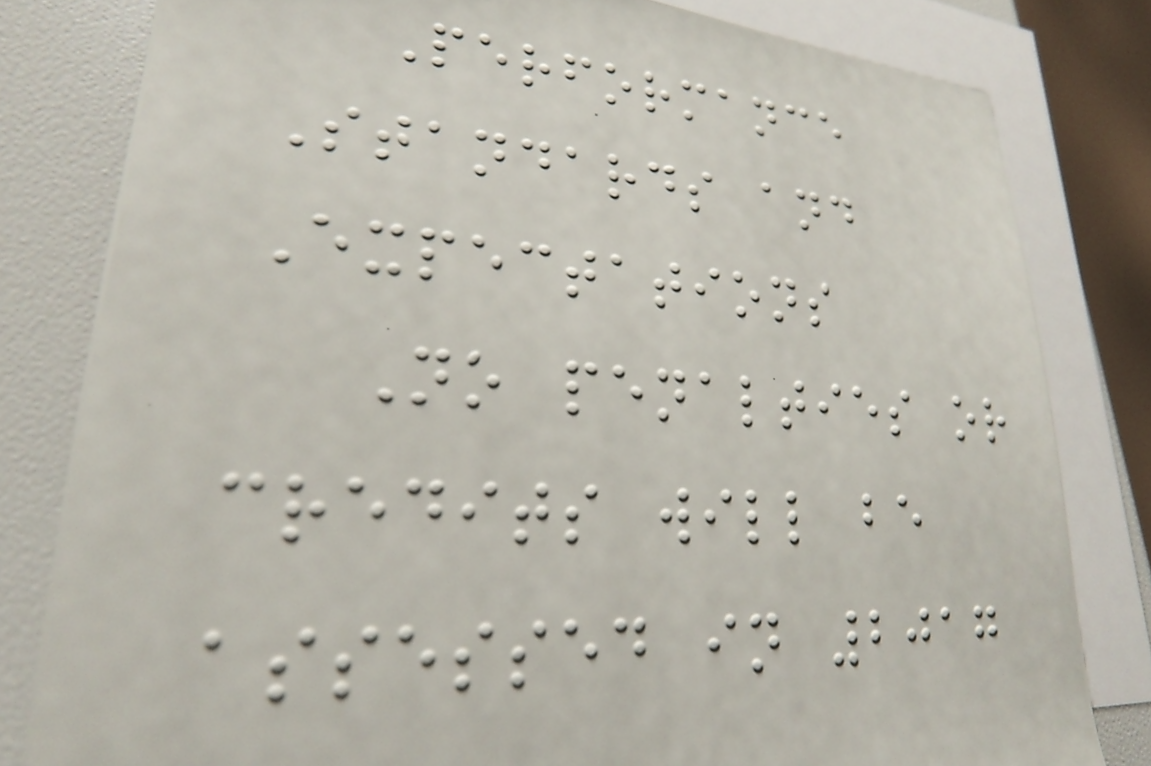Performance
Standards and
Expectations
No penalties or
credits will be
assessed in 2017
